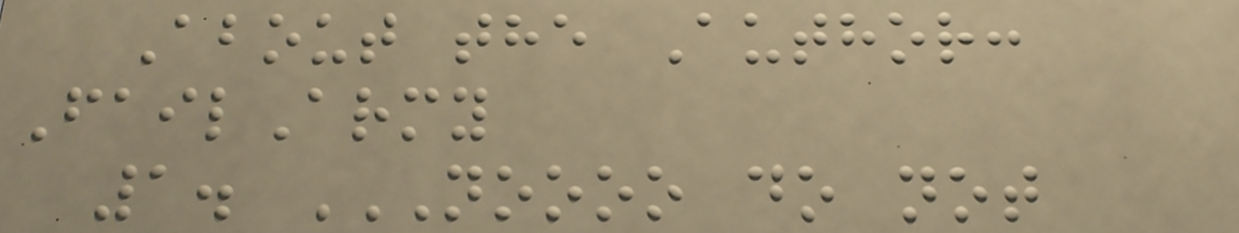About the Author:
FailArmy
1. NOOOO DO NOT
